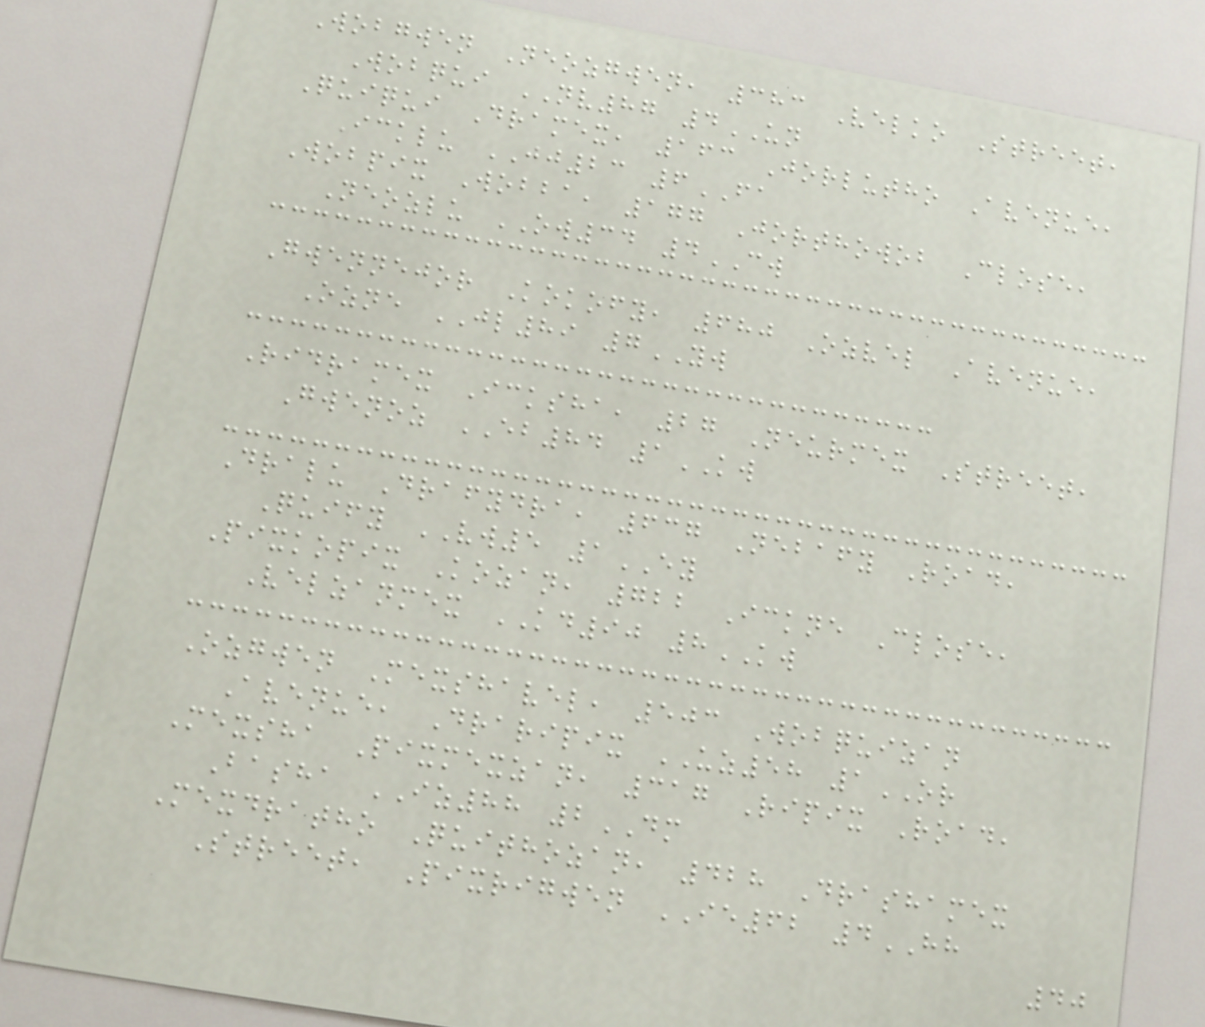Wobgwen Neozgwen, 383 Velko Street,
Wobqui NV87 4UN
Quiqui Dramex, 163 Jorlutho Avenue,
Icklu JJ23 6FA
Wobpix Wobba, 177 Jorthowob Close,
Neozlu OW34 4CW
Gwennejor Kokofy, 680 Ozvel Avenue,
Ozne JL89 7YW
Ridramex Icksha, 27 Neurmex Street,
Gwenoz EB84 1KW
Dralu Drafydra, 637 Nebafy Road,
Quify VW5 1EY
Pixkopix Kozan, 722 Ickne Close,
Velzanmex KD90 8KW
Ozgwen Mexshavel, 503 Wobquizan
Avenue, Draripix UZ58 1OR
Mexsha Pixmexzan, 317 Ripix Road,
Basha IZ88 2DM
Mexdratho Quithozan, 428 Drashamex
Street, Pixrigwen IE62 4HH
40
